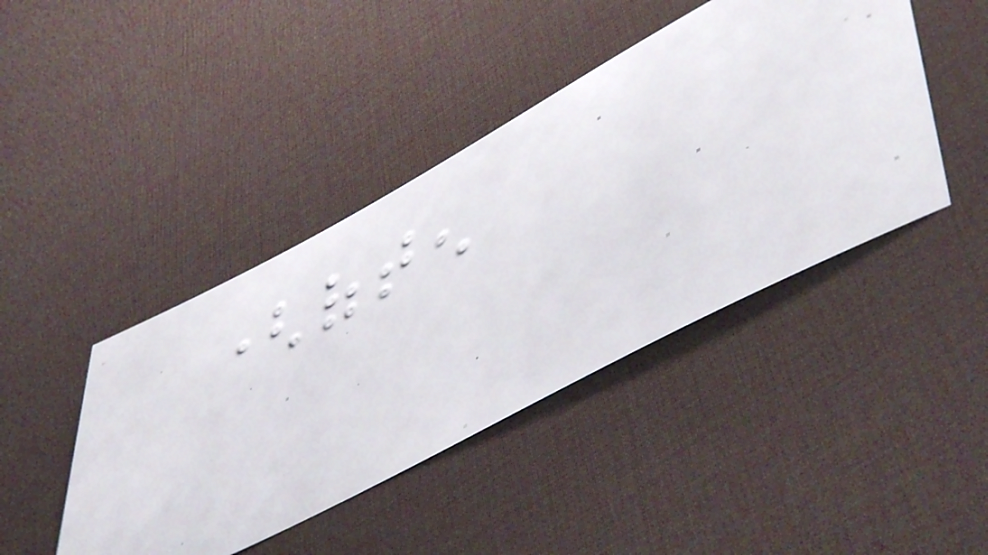(often
